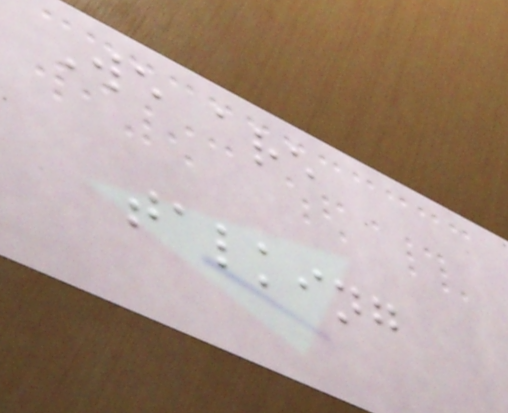We are
talking
